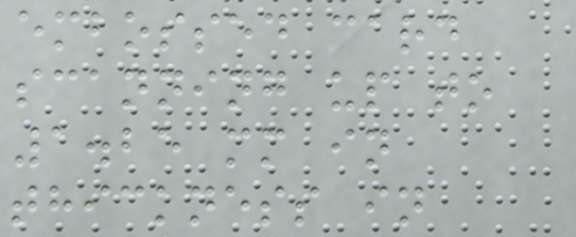embossed card
scanning up to
1.25 mm in
thickness in
